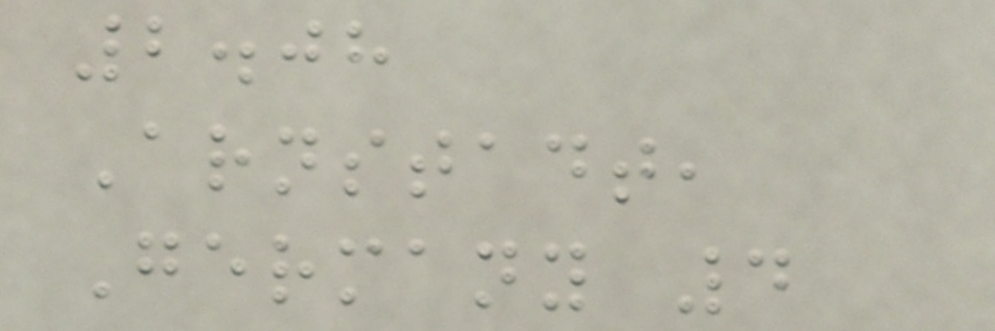2.08
Arnstadt,
Germany 4
